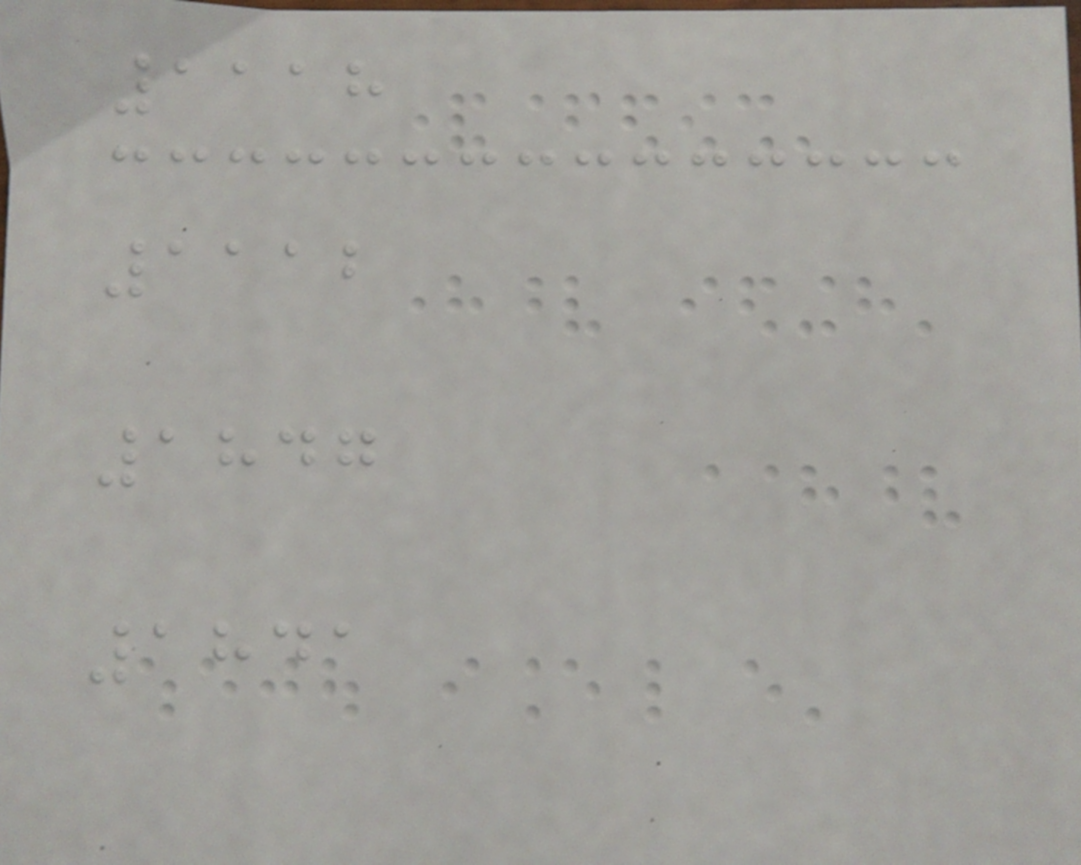1118
1112
1847
1841
